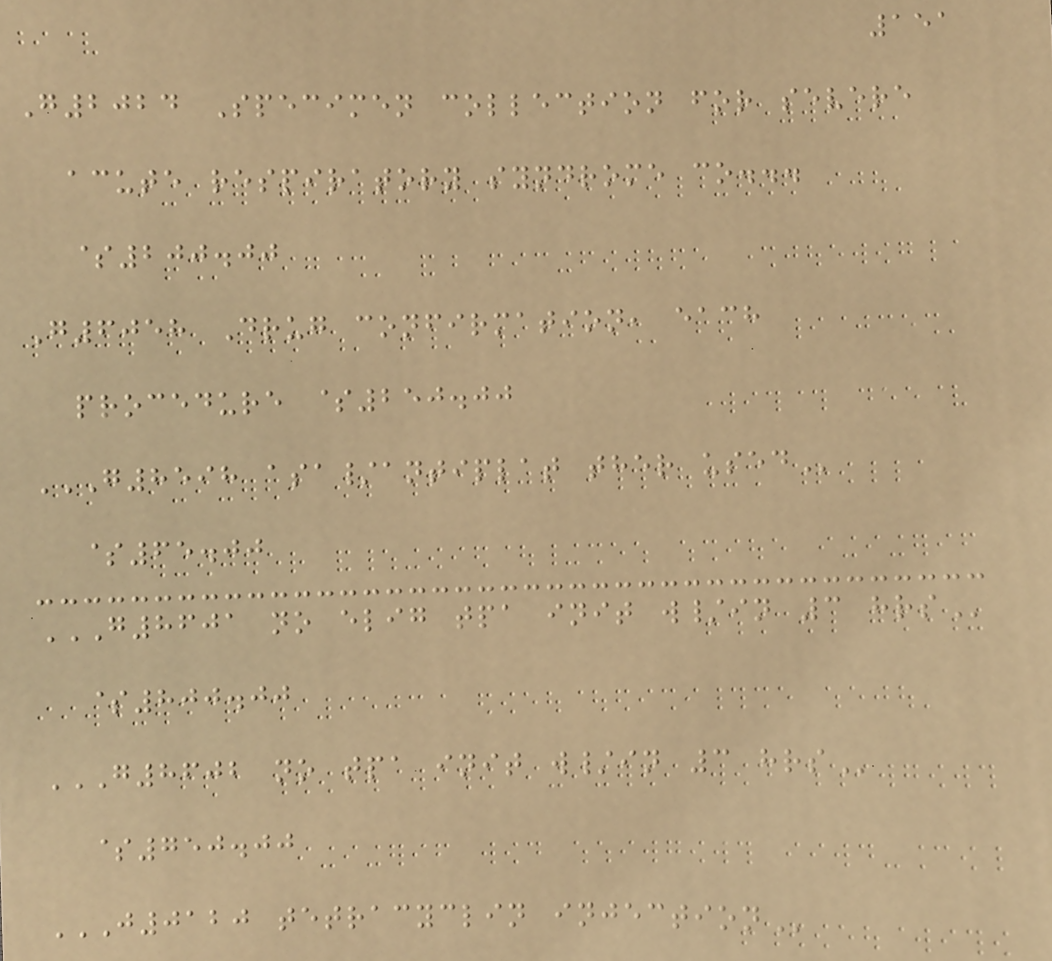151
G2024 Specimen collection for severe
acute respiratory syndrome co...
$200.00
G6058 Drug confirmation, each
procedure $250.00
G8598 ASA/ANTIPLAT THER USED
$65.00
G8601 NO ELIG TPA INIT W/IN 3 HRS
$800.00
G8602 NO TPA INIT W/IN 3 HRS
$750.00
J0120 TETRACYCLIN INJECTION
